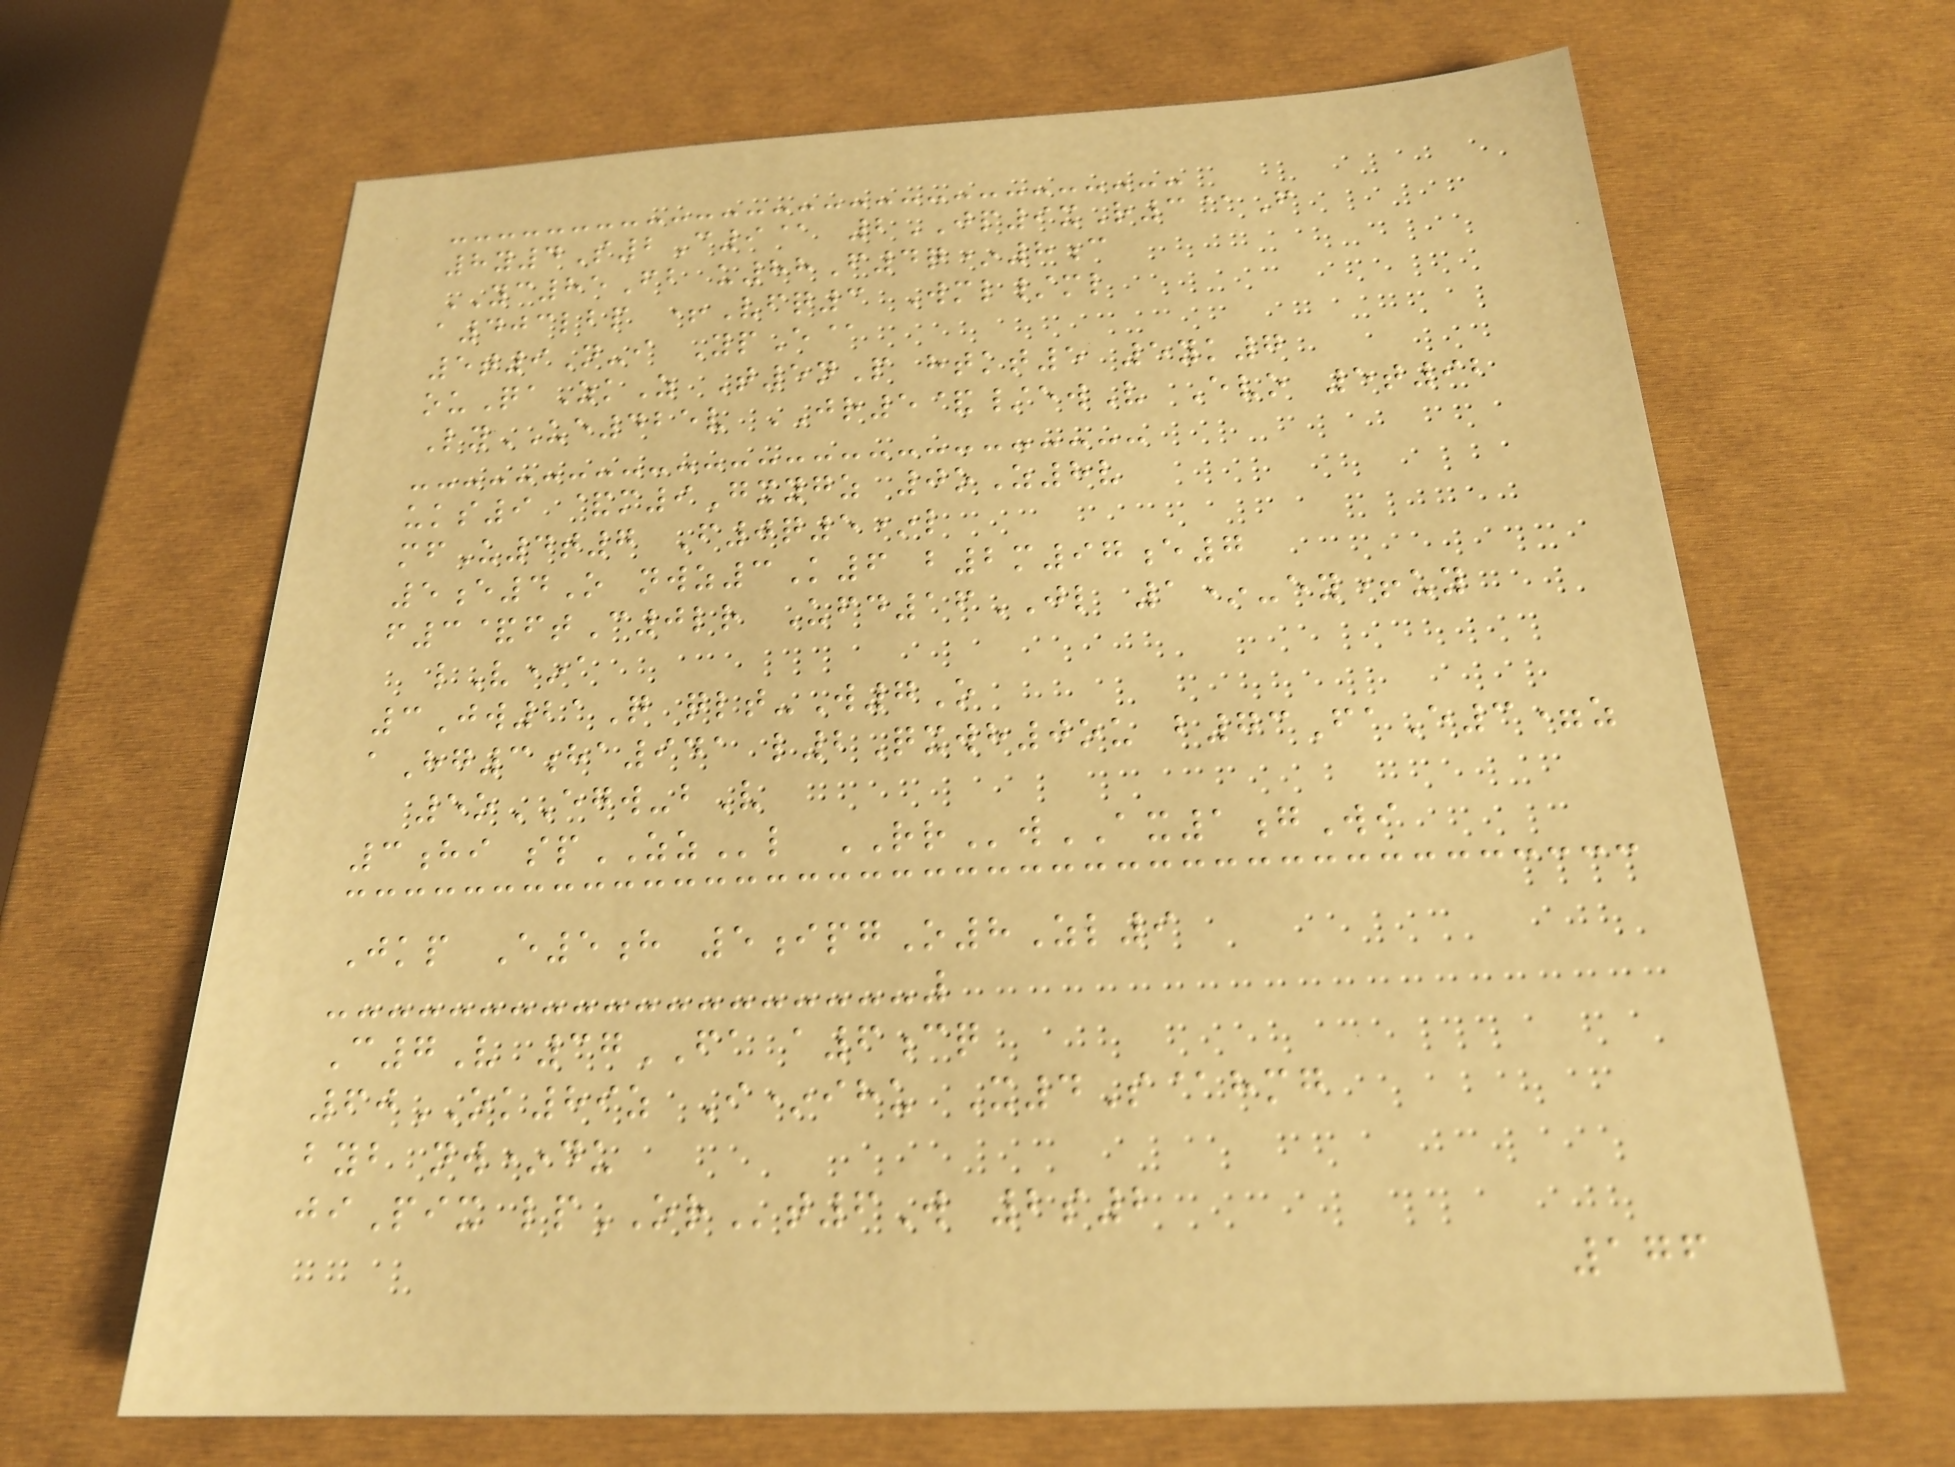8y4S2C9@ 2JP9xR3@F
YC85Fb u88F4q*8c
a403lbp +Vfq3 Wml/ml
5t9N-i YpE@
ouQaZkZ T5nP htkt5 5yk7
LyUE425v JR5&/ewV Evo 5t92
uks9 &m9Gxygz 0oZ8v
mfU4t7 F0q5*l
5e4O nwz3K6 b2m97e7
f3&ftC0lr Ufd16JL 1*-ey+uy
lV*a
3Jw21Q qlt-W7O
aHg3ha941 l2Qxwh0ou b73FaE3=z
5oEGW-bV
3hi spZZl RRwAX1gWi
Jkp E5h 5ipgO8Zl9
C7V 37FA a6cq
60OK89z I*ihu X4S@hmg
byb nw*du
jiPix lpORt6W 2s2
176
